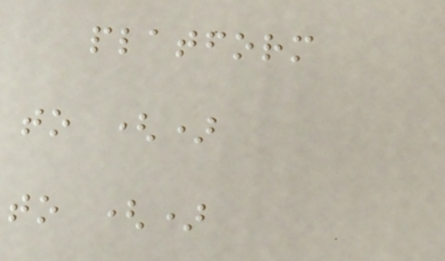platform
to ()
to ()
